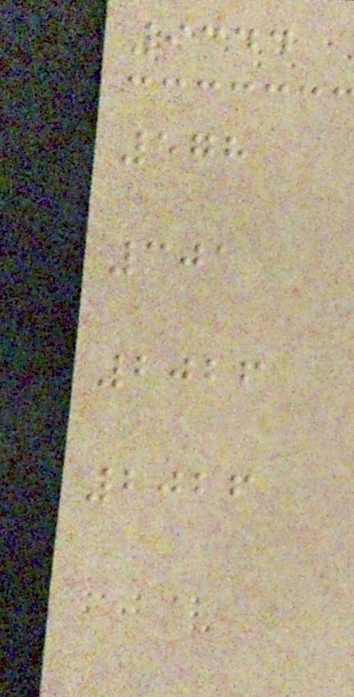9344
578
301
2026
2026
